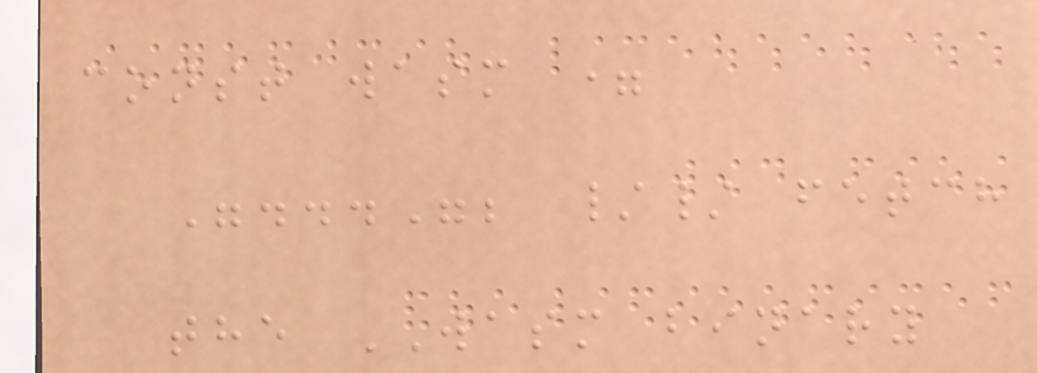const wasm =
"..."; // fetch
the WASM binary
